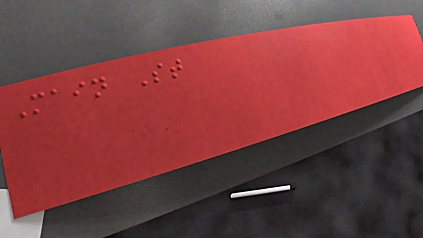Main St
